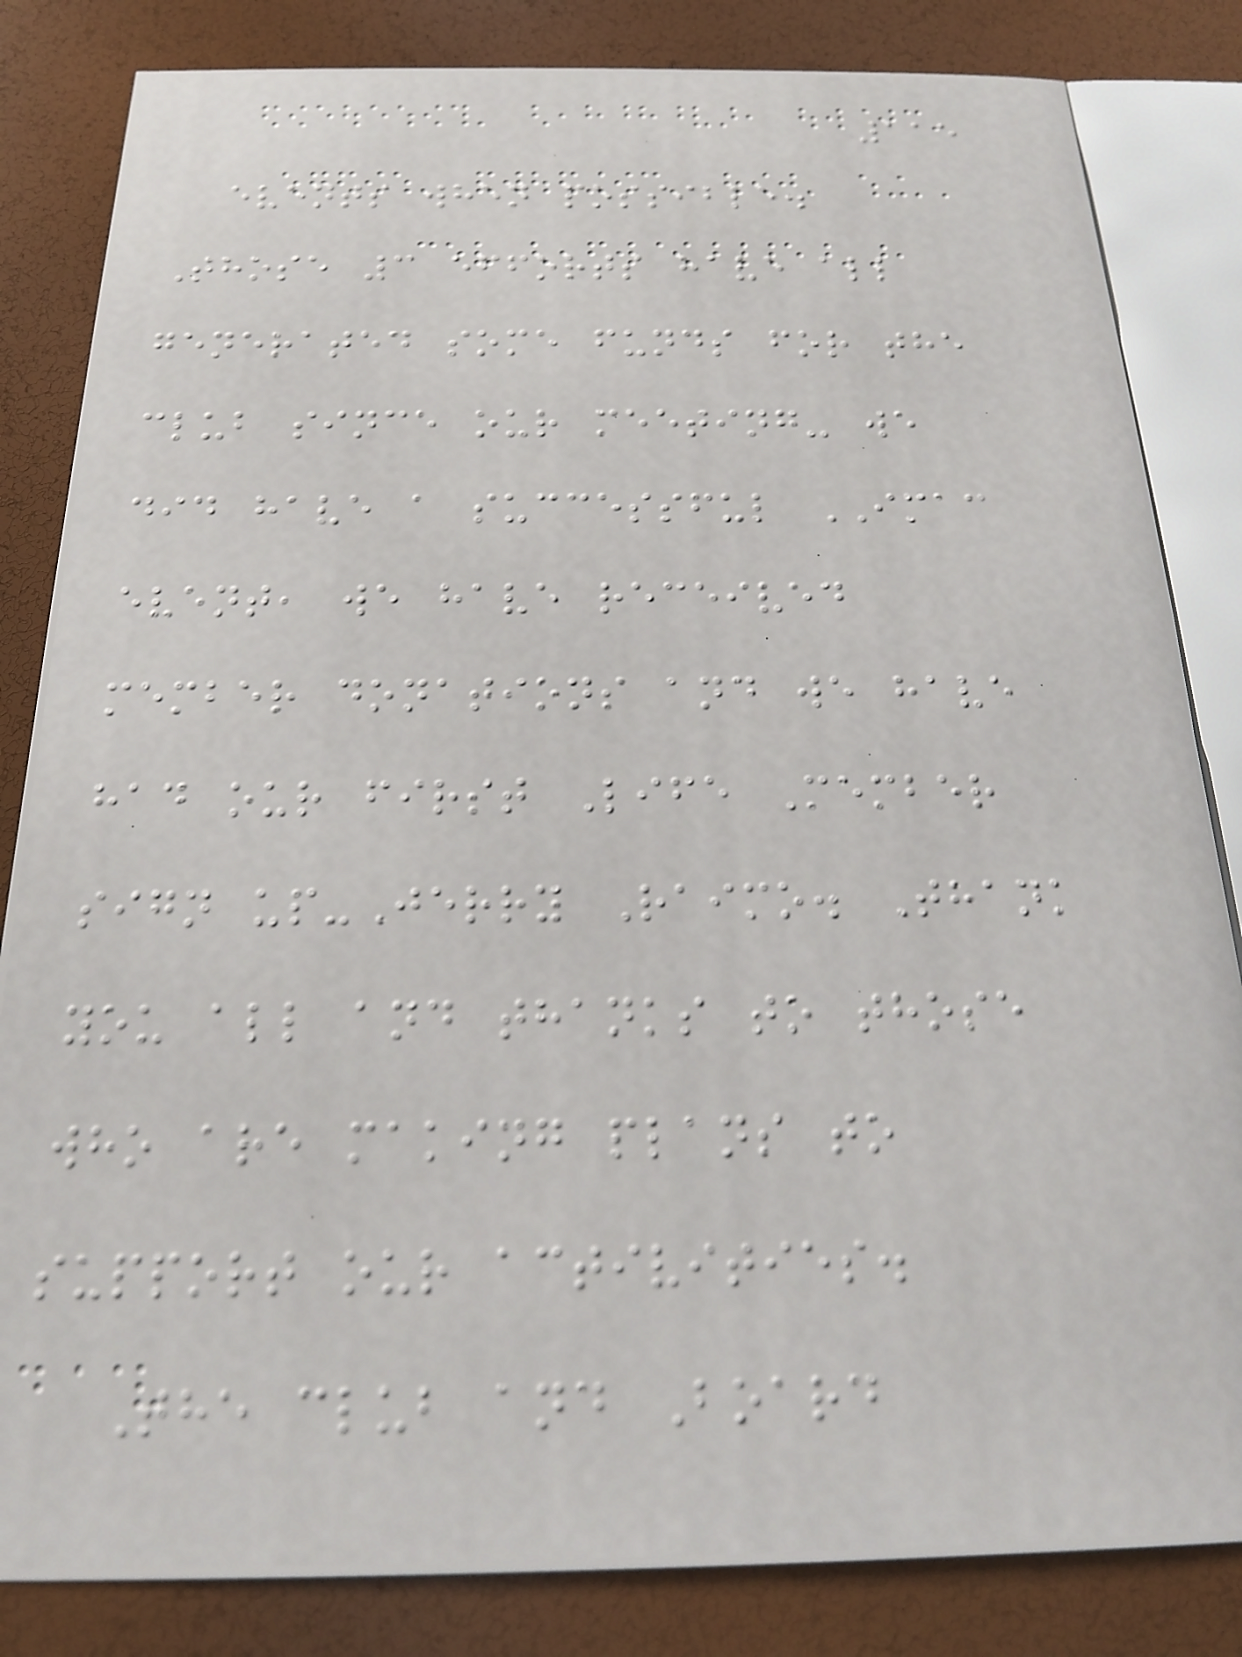115
events when possible.
Those 3 efforts have all
generated some funds for the
club since our meeting- we
did have a successful IMAC
event, we have received
member donations and we have
had our first Life Member
sign up-Jerry Raimo. Thank
you all and thanks to those
who are making plans to
support our activities.
The club and Board
